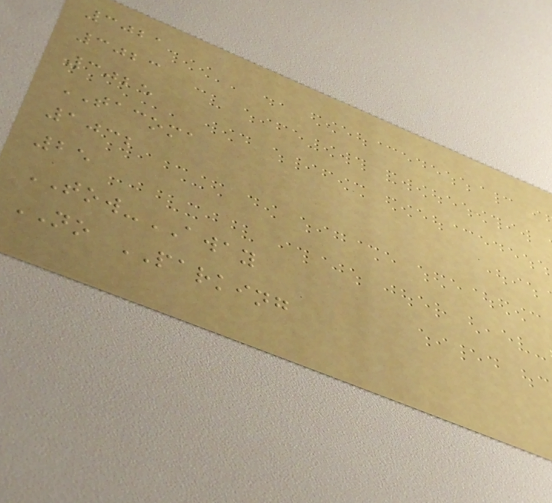3021
3023
3025
TACOMA
1032
25
TOW-AWAY
NO PARKING
